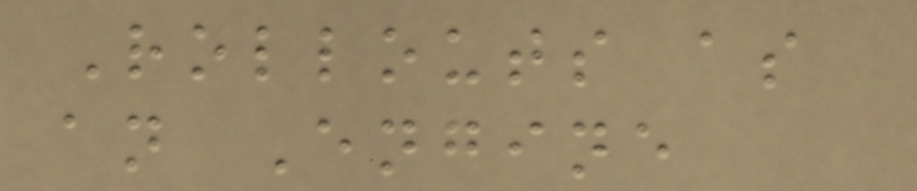Rollouts as
an Engine
